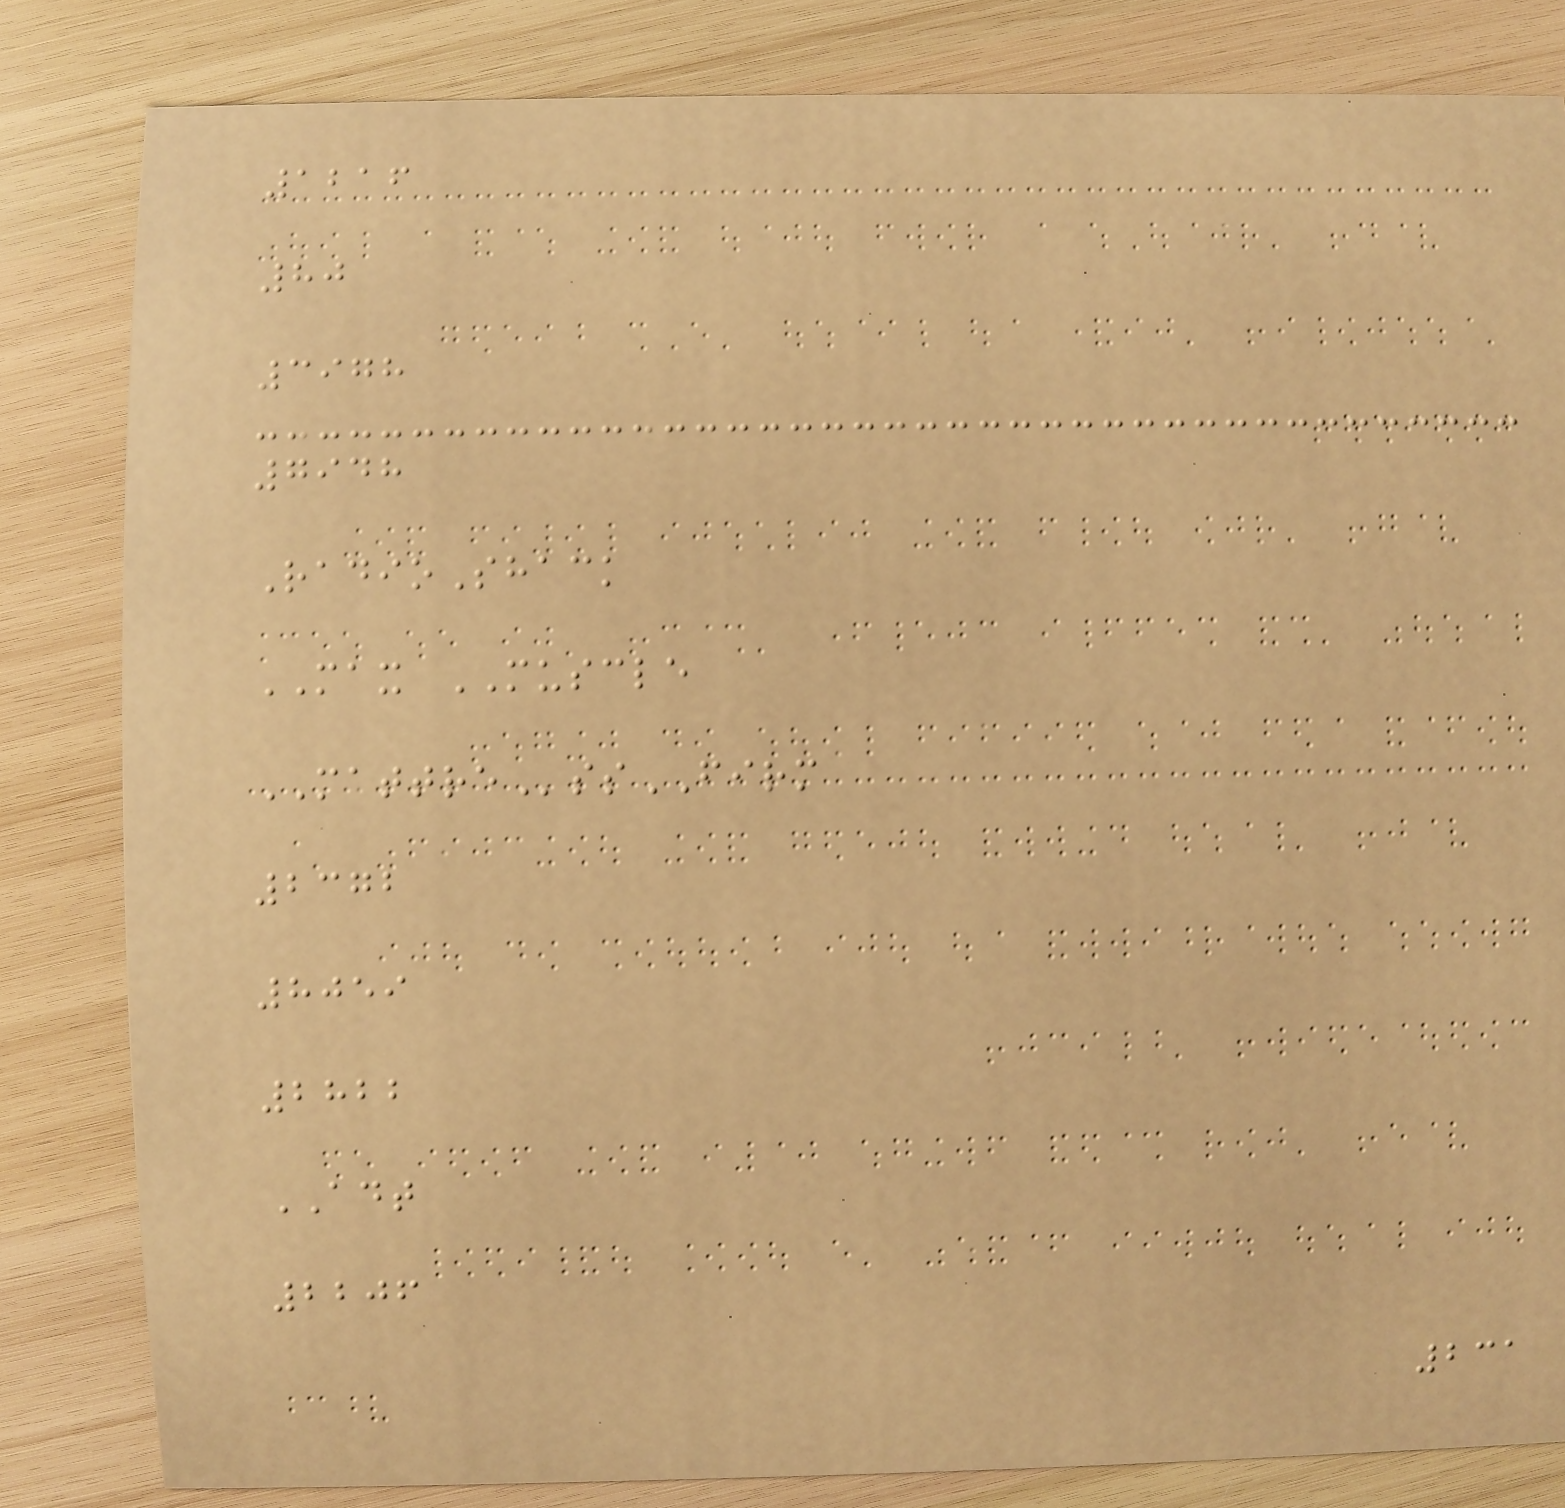1216
80
3978
7948
RadioShack
MAX MUSCLE
MATTREssFIRM
2372
8059
2822
ADT
2206
231
